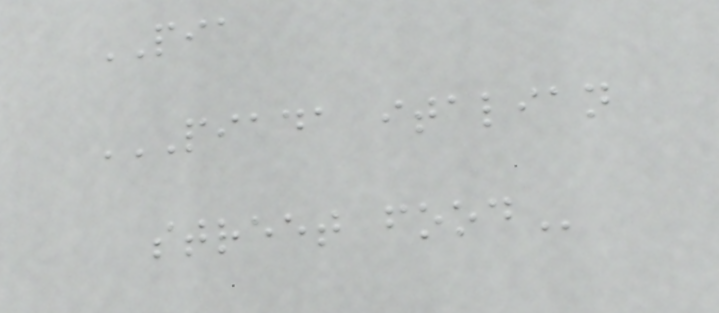PIA
PIADA ITALIAN
STREET FOOD
